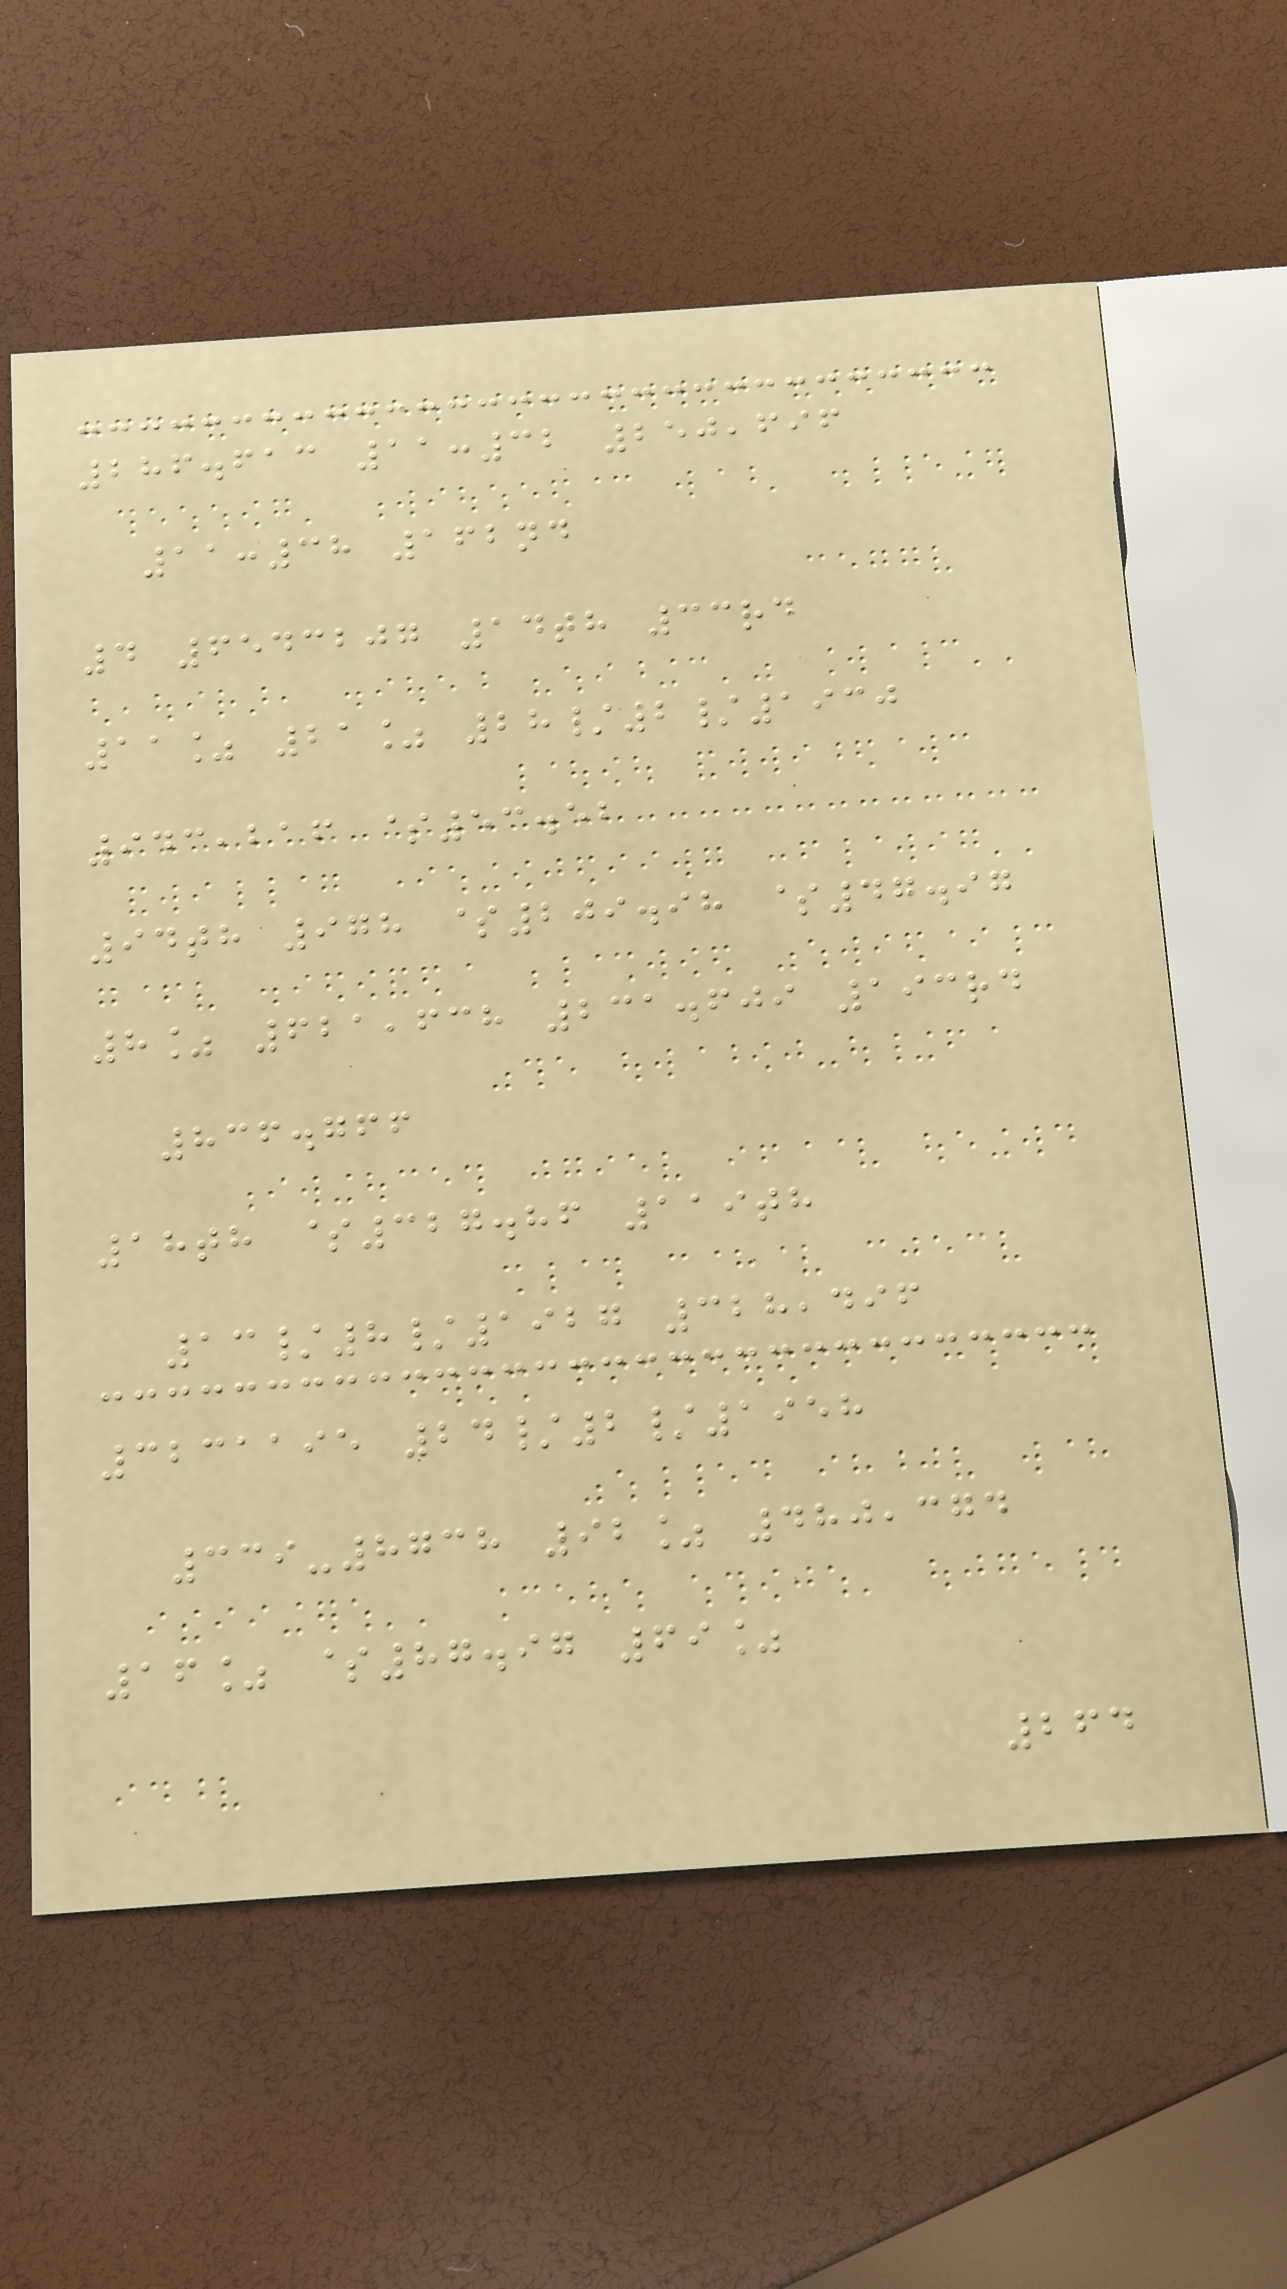286.613 11:32 250,696
11:38 162nd
4 6543207 14th 33rd
11% 21% 28/2/1930
943,216 $53.52
94th 978 $209.98 $47.97
8% 621,638 231.609 193rd
836.766
18th $327.86 119th
13/8/1927 328,496
3231195 24/2/1958
339-8738 92% 480,374
16% $87.97 69%
264
